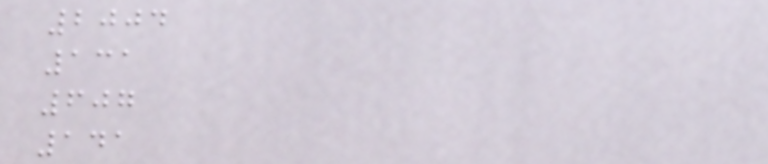2004
131
607
141
